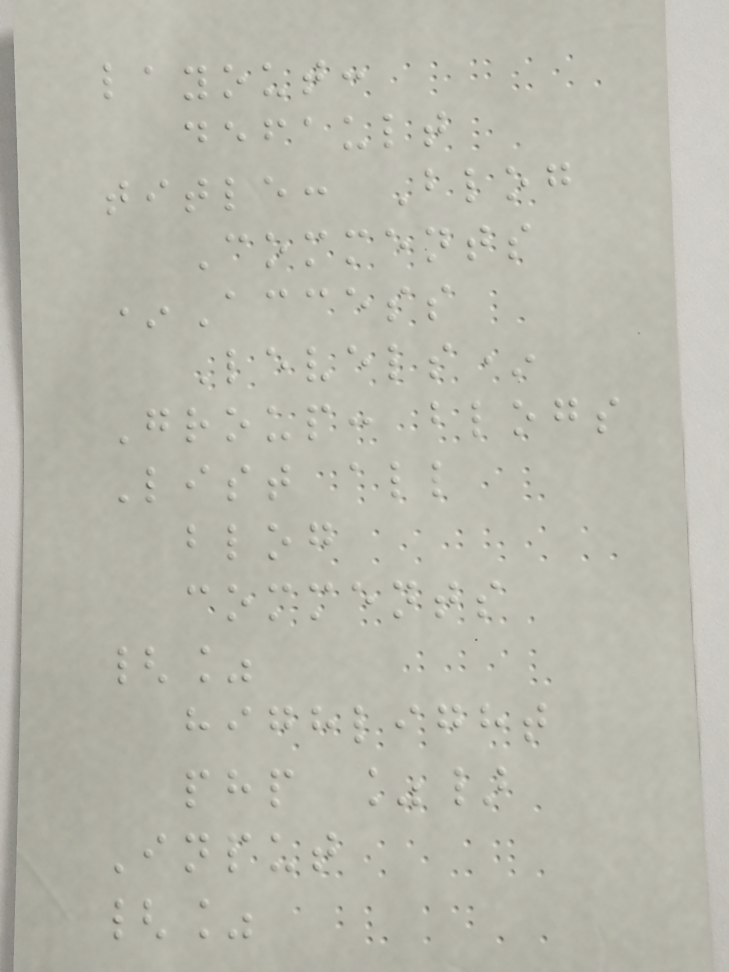layout:
default
title: Blog
Comments
*Access
Levels*
Group: blogs
List all
blog
comments
{%
highlight
php %}
Input
{%
